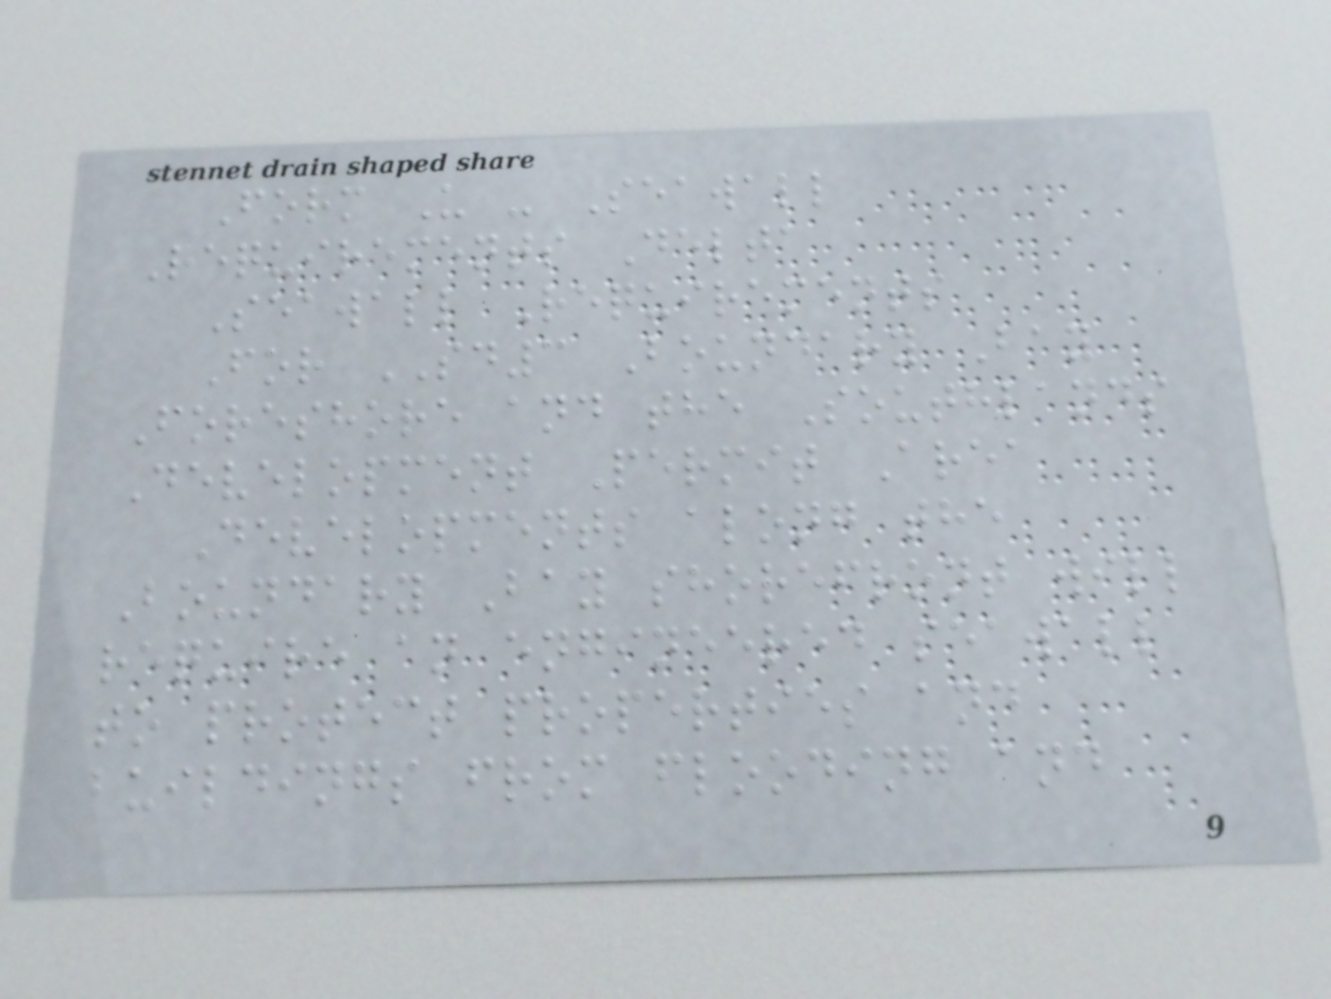Form U - Seawall
Requirements Delta
Seawall Requirements
For SD3 Boundary Bay
Foreshore and the Southlands
Development Permit Area
Developments along the
Boundary Bay shorefront will
require an engineered seawall
to protect properties and
buildings from flooding and
